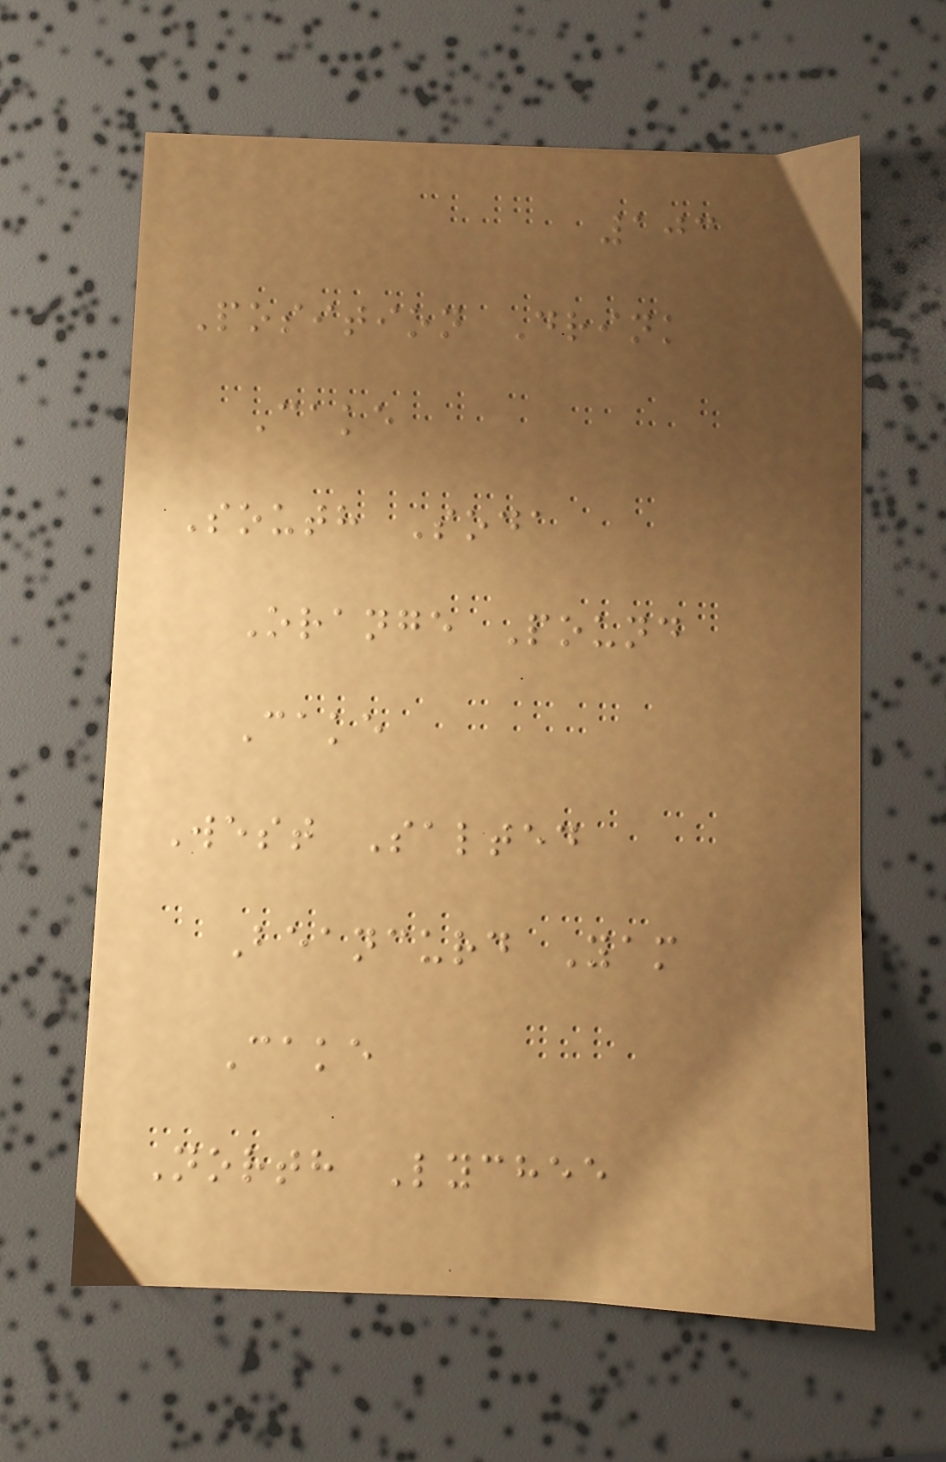103
Position Drink
Cake
South Soda
Orange Pound
Cake
West Salted
Beancurd Yam
Cake
North Lychee
